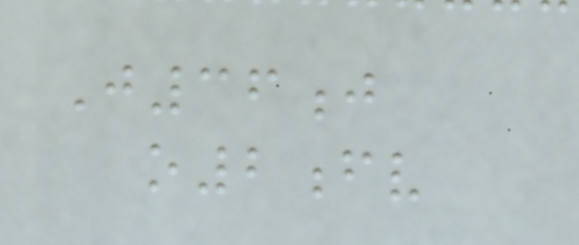J36j
o2fv
